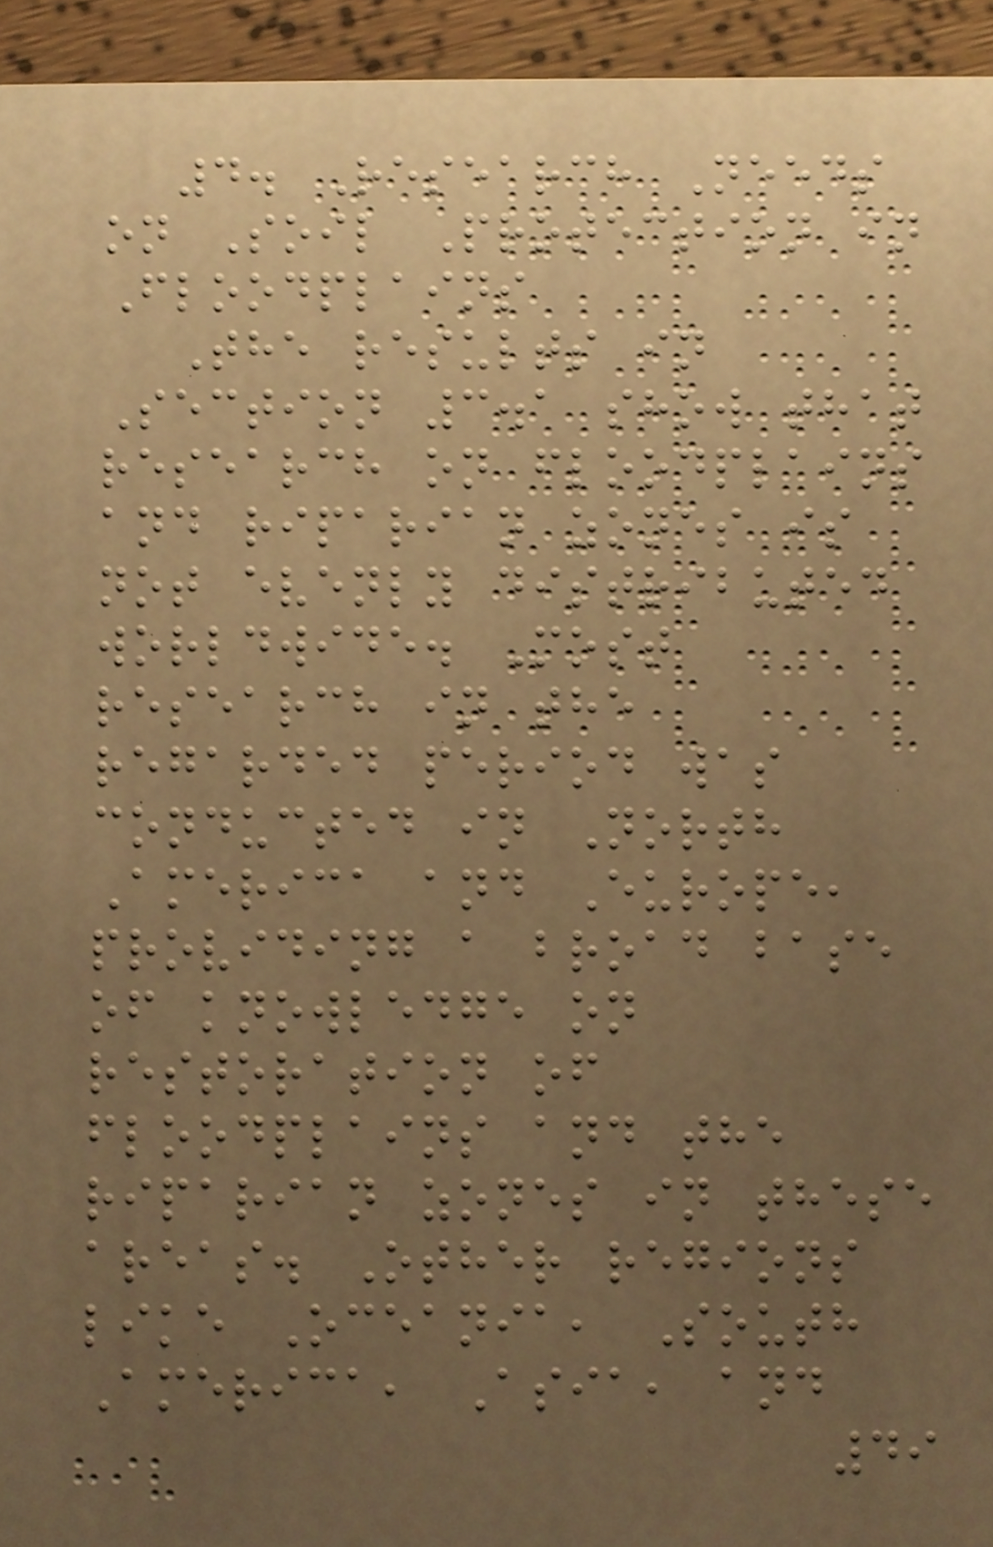4. Research Needs
on Soil Protection in
Floodplains
The results in
Section 3.1 show that
research on floodplains
and riparian zones is
not evenly distributed
worldwide. Most
research in the
regarded period was
conducted in North
America and Europe,
providing a broad base
of knowledge on
restoration of
floodplains and the
riparian zones in these
areas. Other regions
like Oceania, South
America, Asia, and
49
